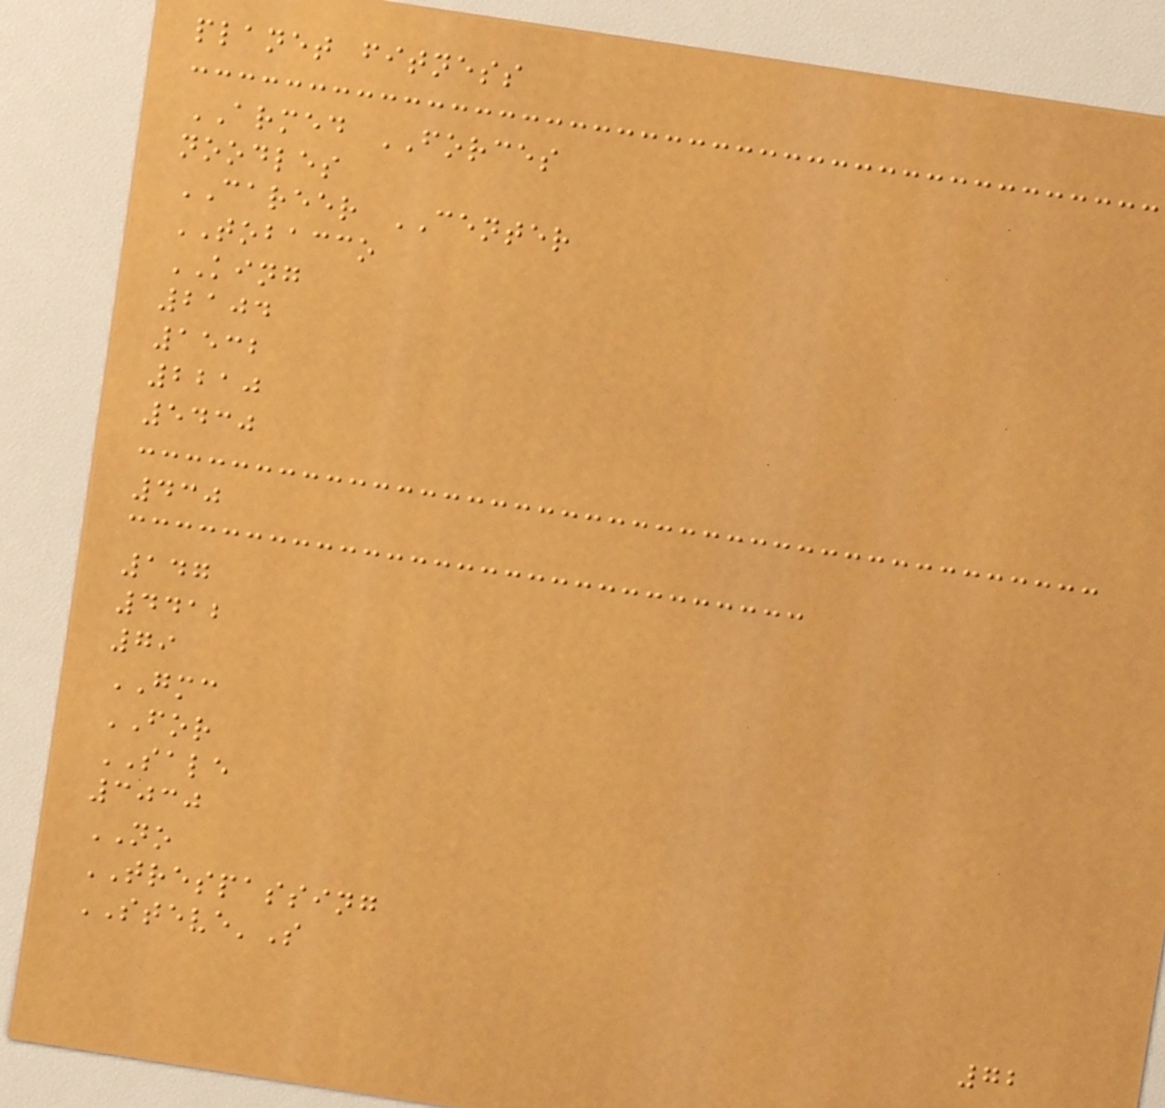planet fitness
ARMED FORCES
noodles
CAREER CENTER
TOBACCO
KING
2104
1532
2210
5430
430
147
4412
79
GMC
FOR
SALE
3030
NO
TRESPASSING
STEVE'S
72
